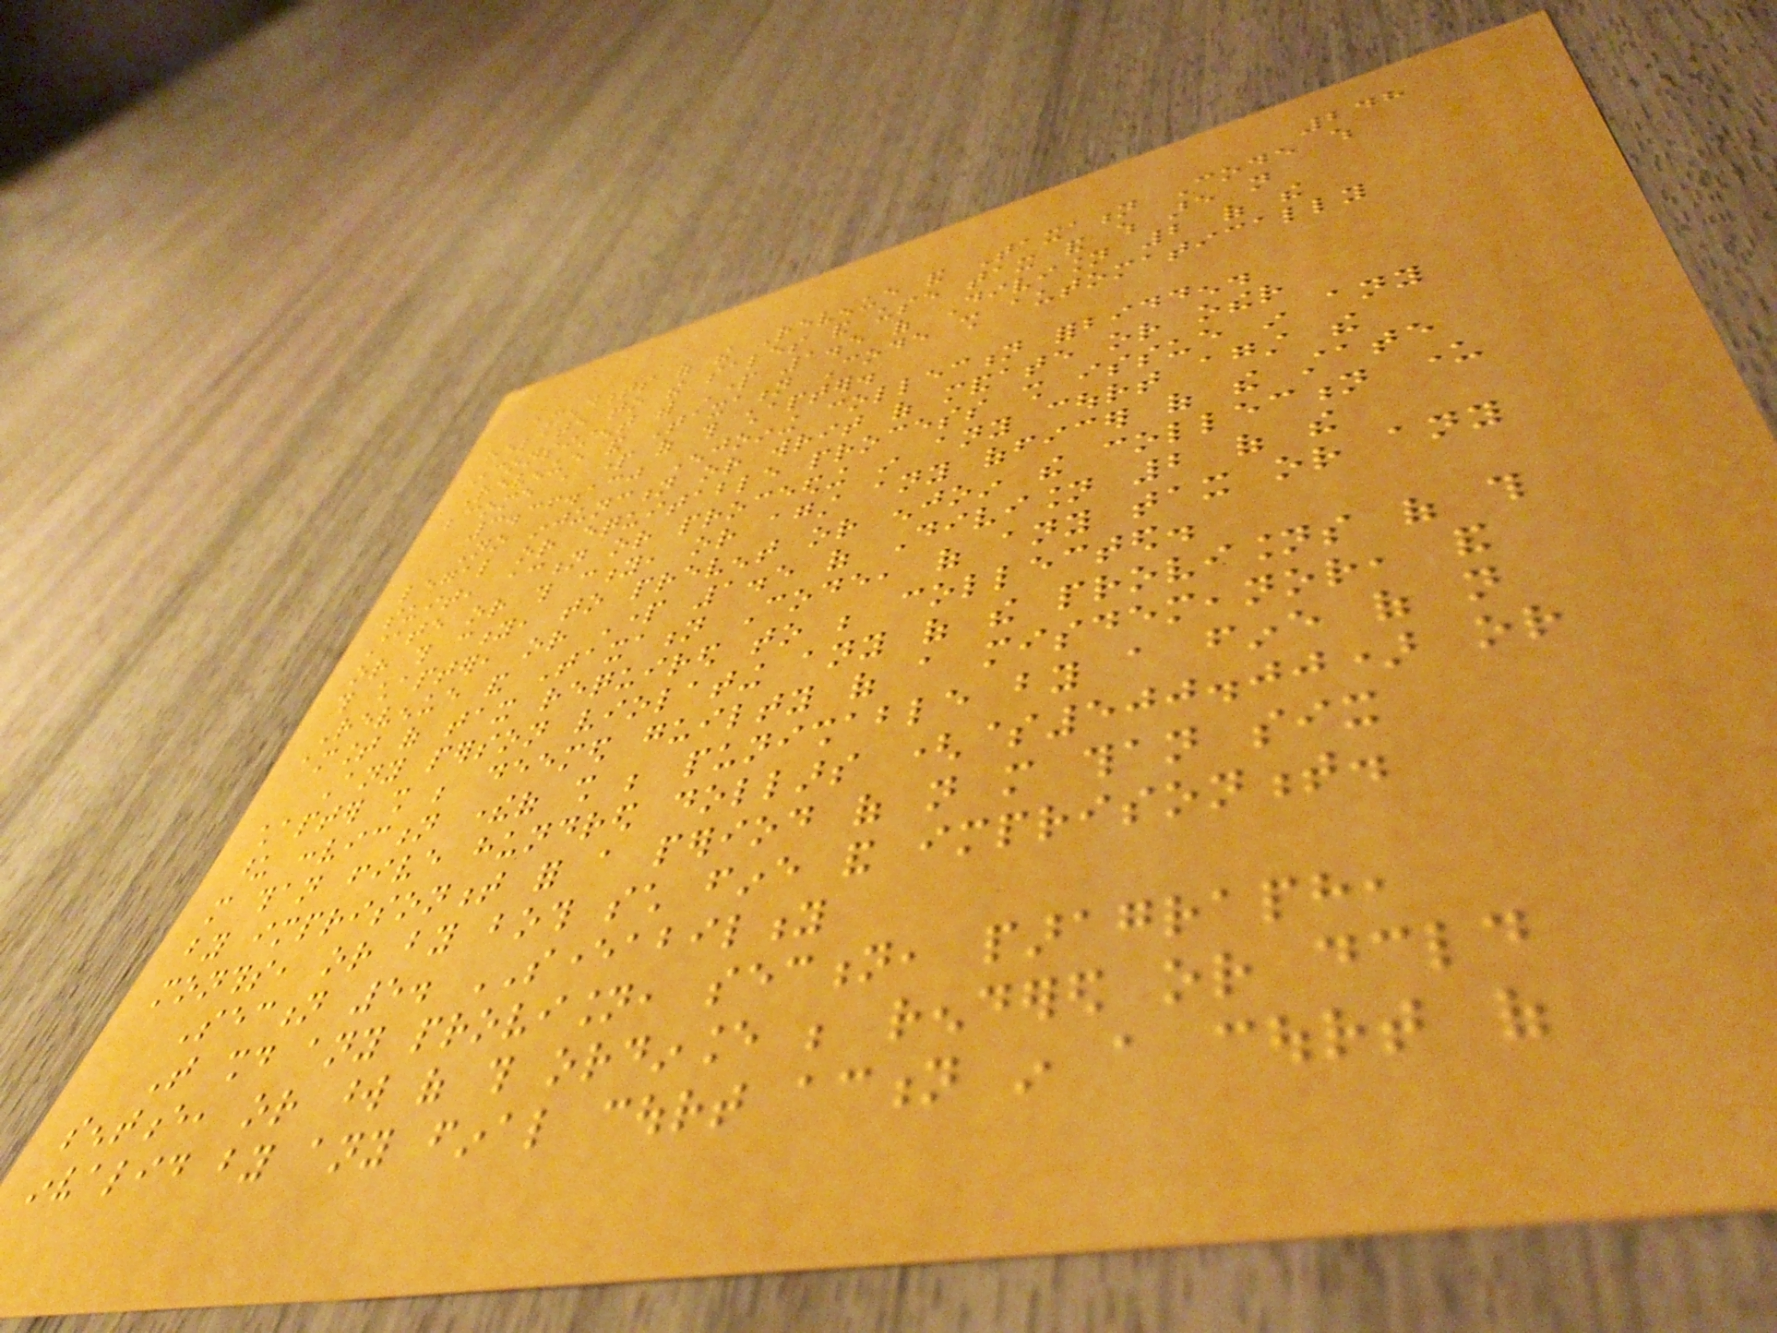248
amendments of the Revenue and Taxation Code which
relate to the sales and use tax and which are not
inconsistent with Part 1.5 of Division 2 of the
Revenue and Taxation Code shall automatically
become a part of this chapter.
3.36.130 Enjoining collection forbidden.
No injunction or writ of mandate or other
legal or equitable process shall issue in any
suit, action or proceeding in any court against the
state or this city, or against any officer of the state
or this city, to prevent or enjoin the collection under
this chapter, or Part 1.5 of Division 2 of the
Revenue and Taxation Code, of any tax or any
amount of tax required to be collected.
Any person violating any of the provisions of this
chapter shall be deemed guilty of a misdemeanor, and
upon conviction thereof shall be punishable by a fine of not
more than five hundred dollars ($500.00) or
by imprisonment for a period of not more than six
months, or by both such fine and imprisonment.
Section 5. SEVERABILITY
That should any provision, section, paragraph,
sentence, or word of this ordinance be rendered or declared
invalid by any final court action in a court of
